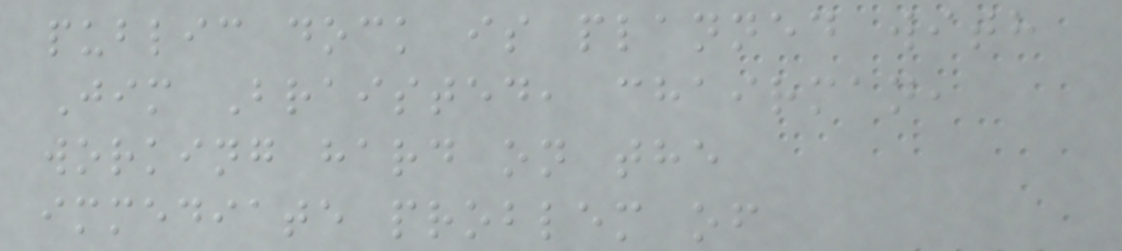public dock is planned with
Jim Braisted, chairman,
working hard on the
immediate problem of
